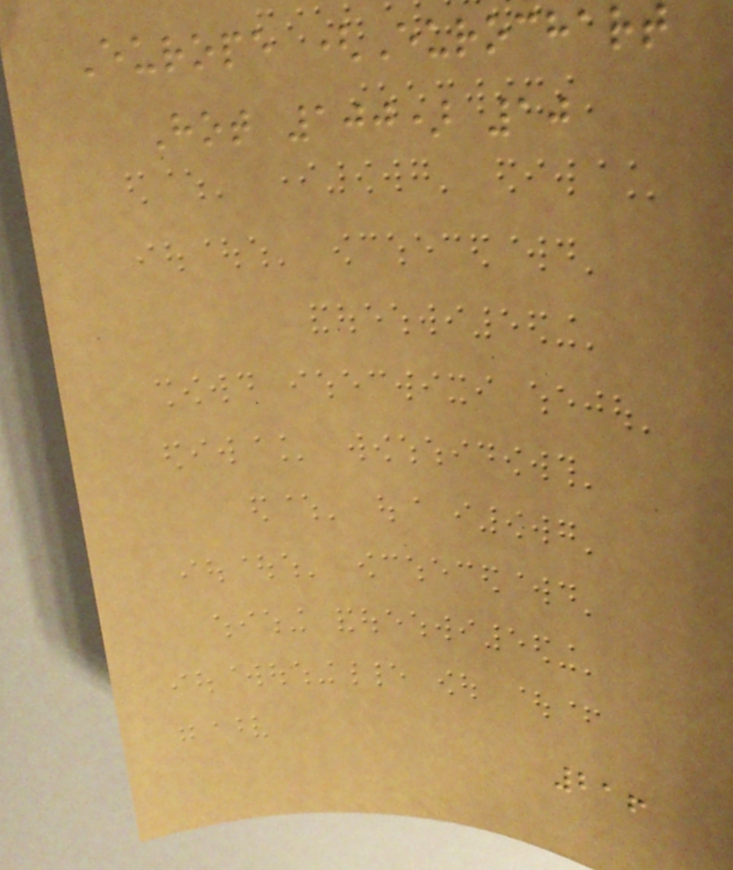Europe (Eurochart
Hot 100) 10
216
